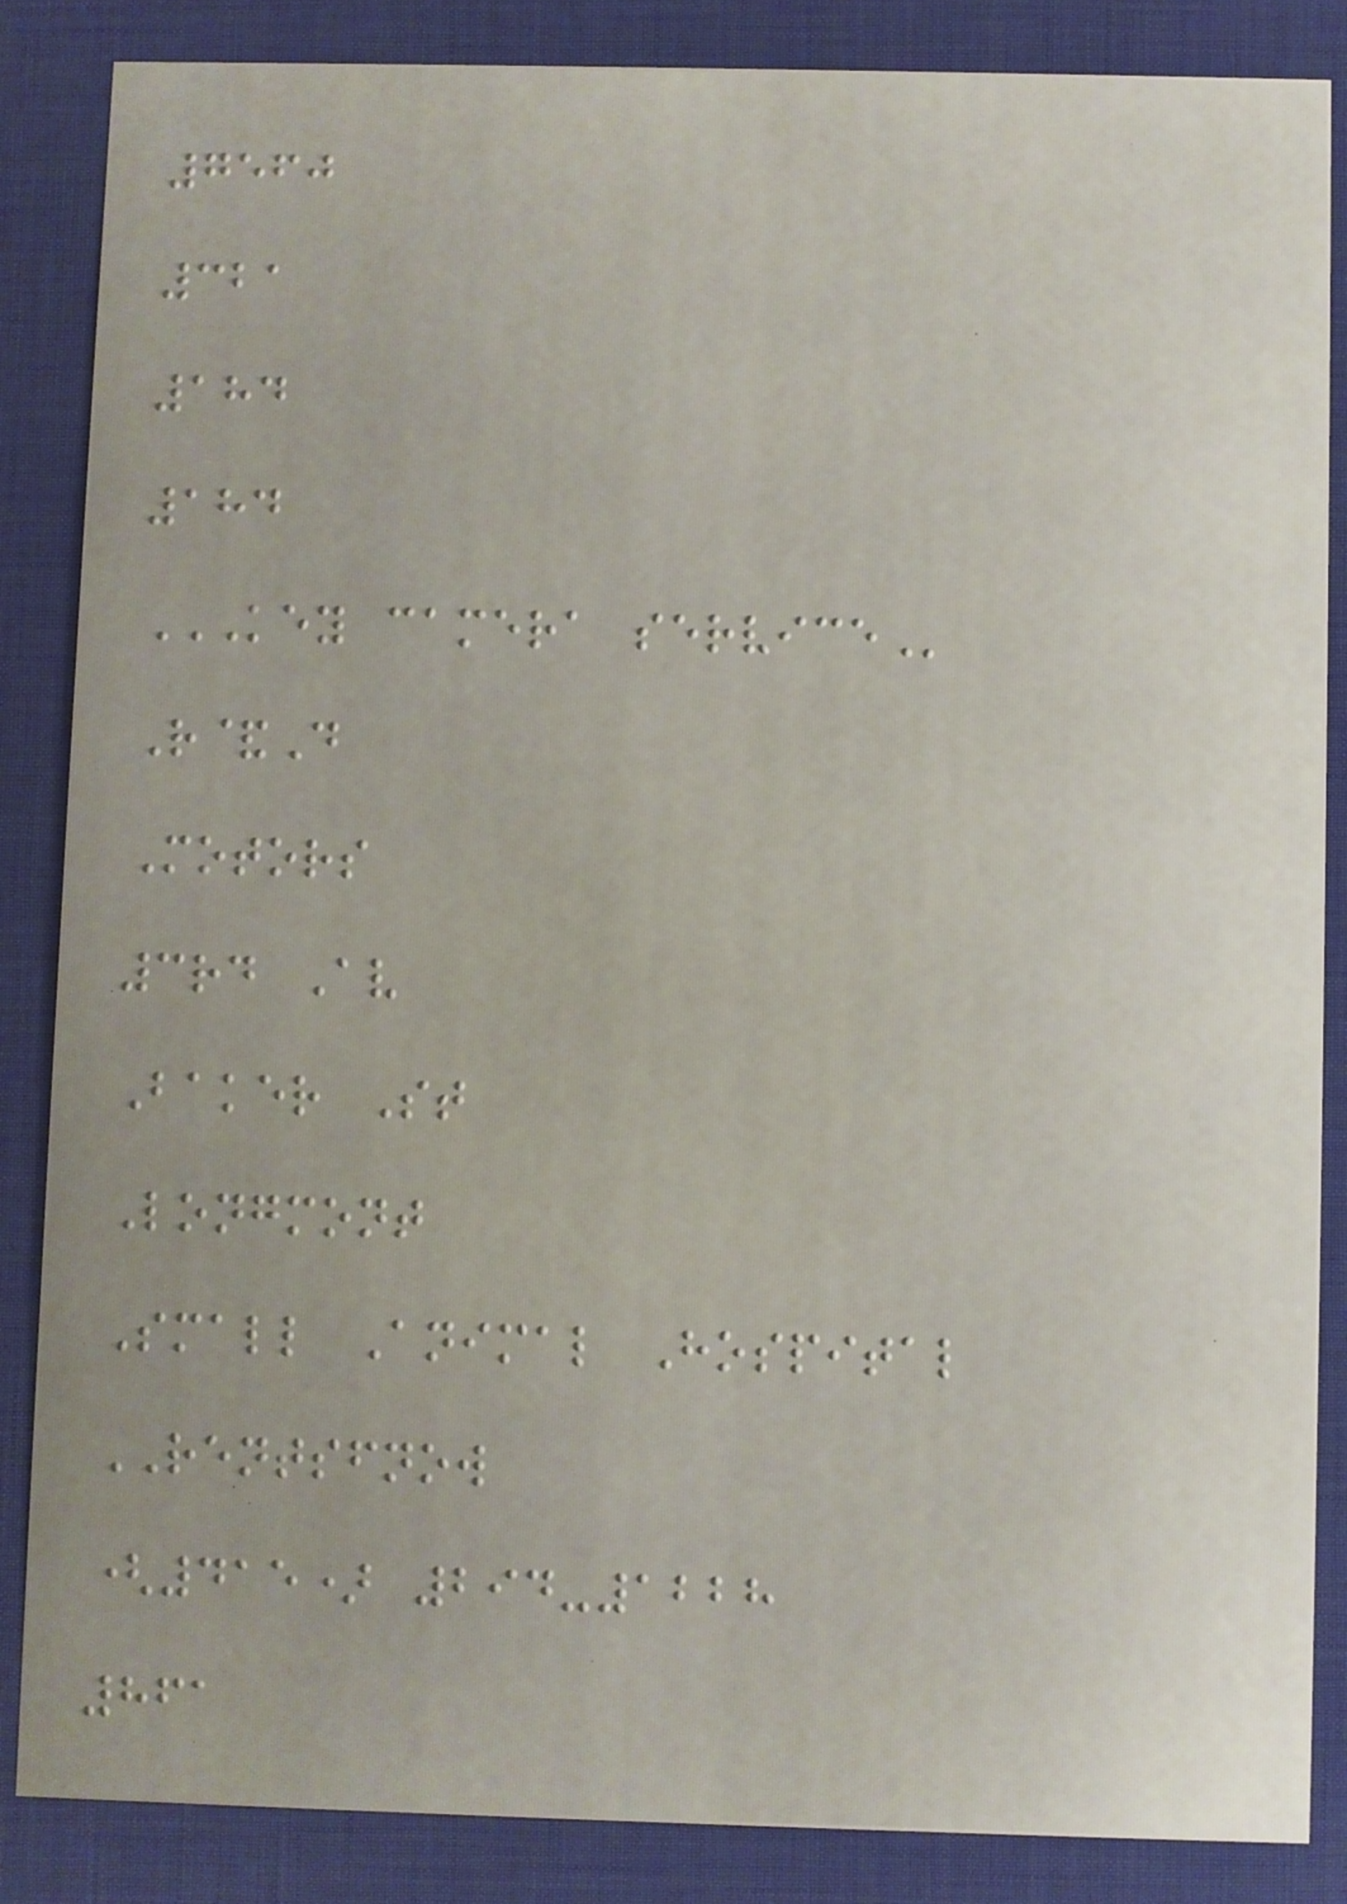7560
321
184
184
KEY CAMERA SERVICE
R&D
Motors
3rd Av
Baker St
Longmont
Small Animal Hospital
RENTSFNOW
(415) 294-1228
861
